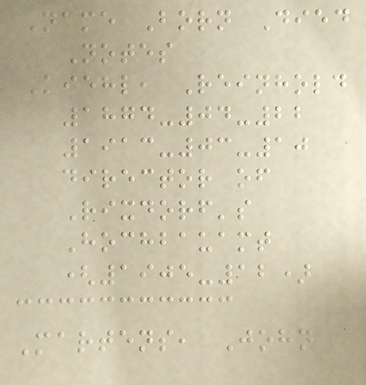Name Born Died
Notes
Kiehl, Reinhold
1874-04-22
1913-03-10
director of
Rixdorf's
Hochbauamt
(1905-12)
Martens, John
